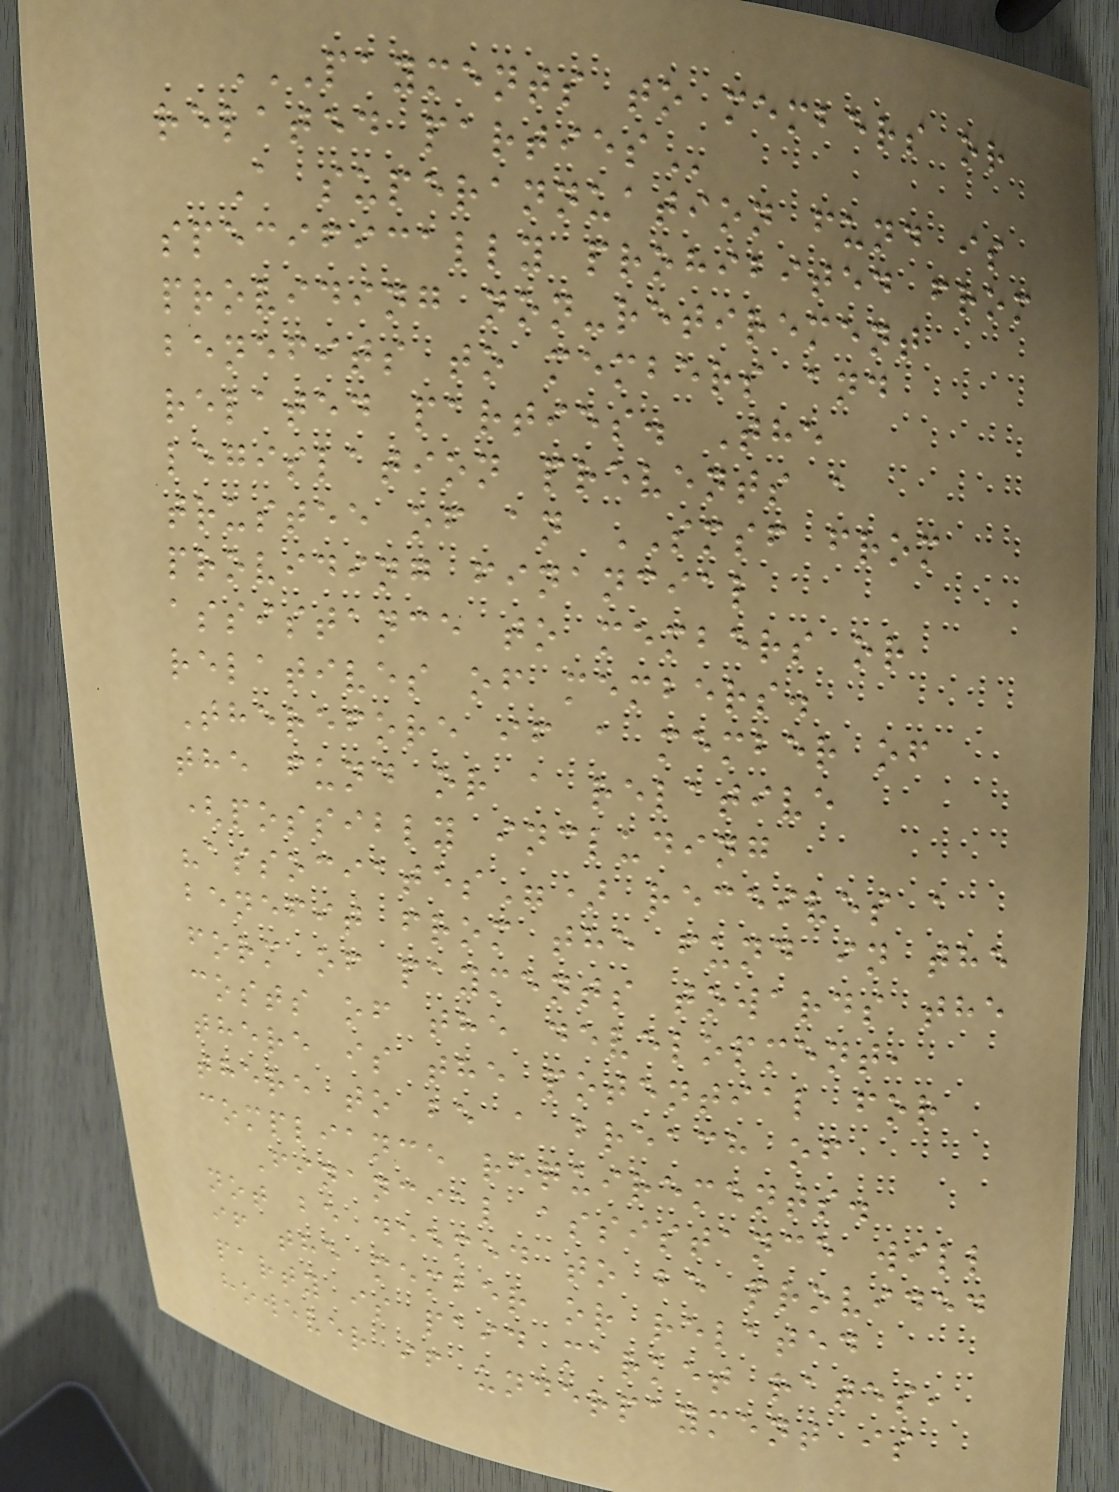PAYMENTS TO MEMBERS OR
RELATED PARTIES
A superannuation fund is
specifically prohibited from
providing non-retirement
benefits to members and
related parties. The
legislation prevents a
trustee of an SMSF from
providing financial
assistance to members or
relatives of members.
Therefore if a member of
the fund or a relative
(possibly including
"associates") receives a
benefit from the fund in the
form of payments towards the
costs of the development,
there is the potential for
there to be a breach of
compliance requirements.
Financial assistance will
not be deemed to be provided
if the member or related
party is paid market rates,
however if underpayment is
